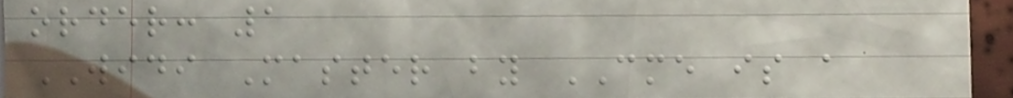order: 1
WIDI Master by CME is a
